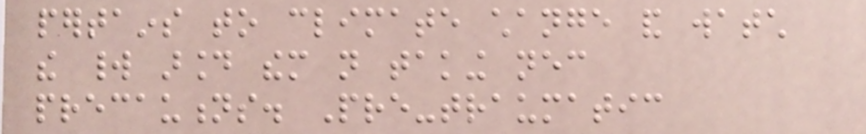pertains to climate change and watch
the world around them not taking necessary
precautions. Pre-traumatic
